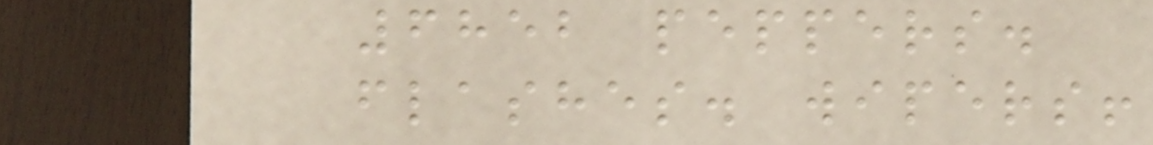6852 peppers.
flashes. wipers!
